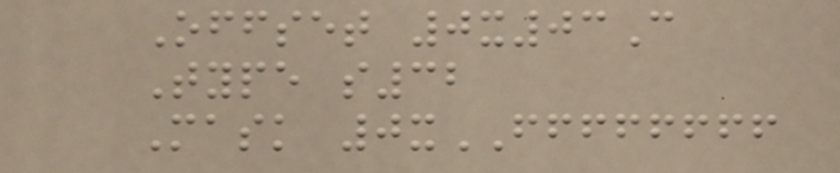Offset 0x03C
Type s32
Mask 0xFFFFFFFF
